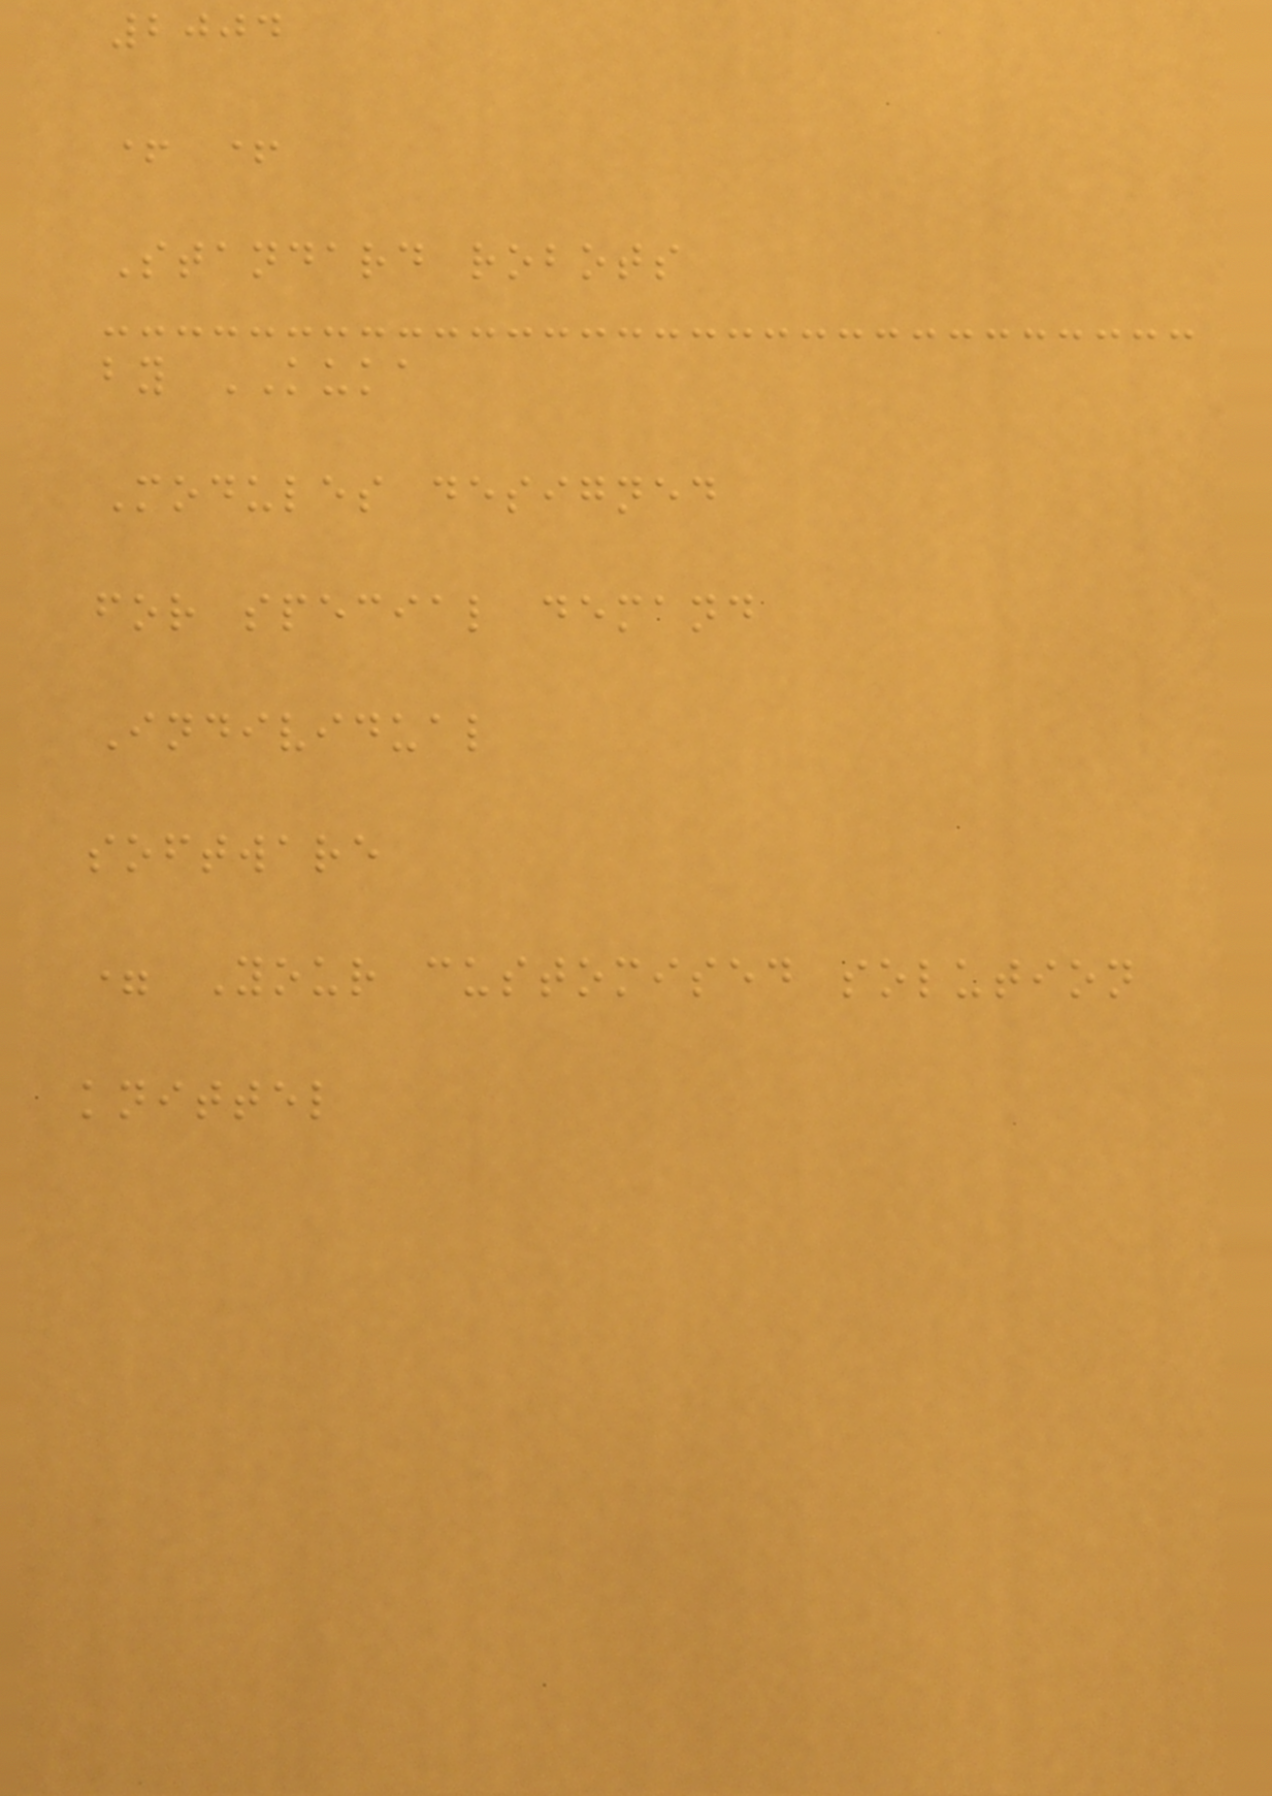2004
+ +
Standard robots
by KUKA
Modules designed
for special demand
Individual
software
= Your customised solution
knittel
